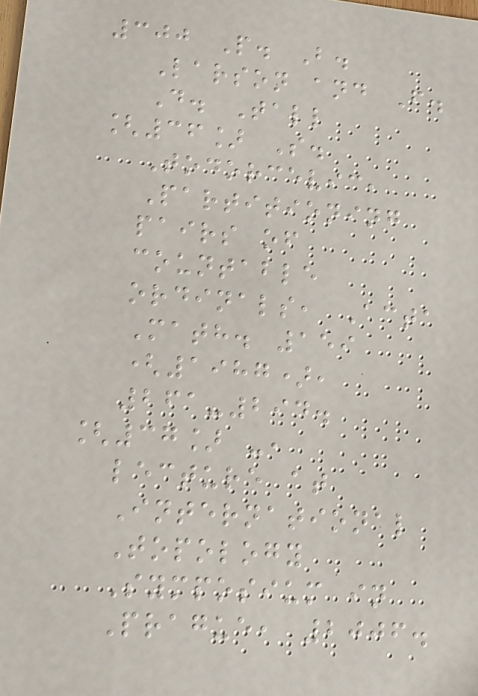300 P. B.
Larson and F.
D. Tall
[36] S.
Todorcevic,
Partitioning
pairs of
countable
ordinals, Acta
Math. 159
(1987),
261-294.
[37] -,
lecture at
International
Topology
Symposium in
Prague, 2006.
